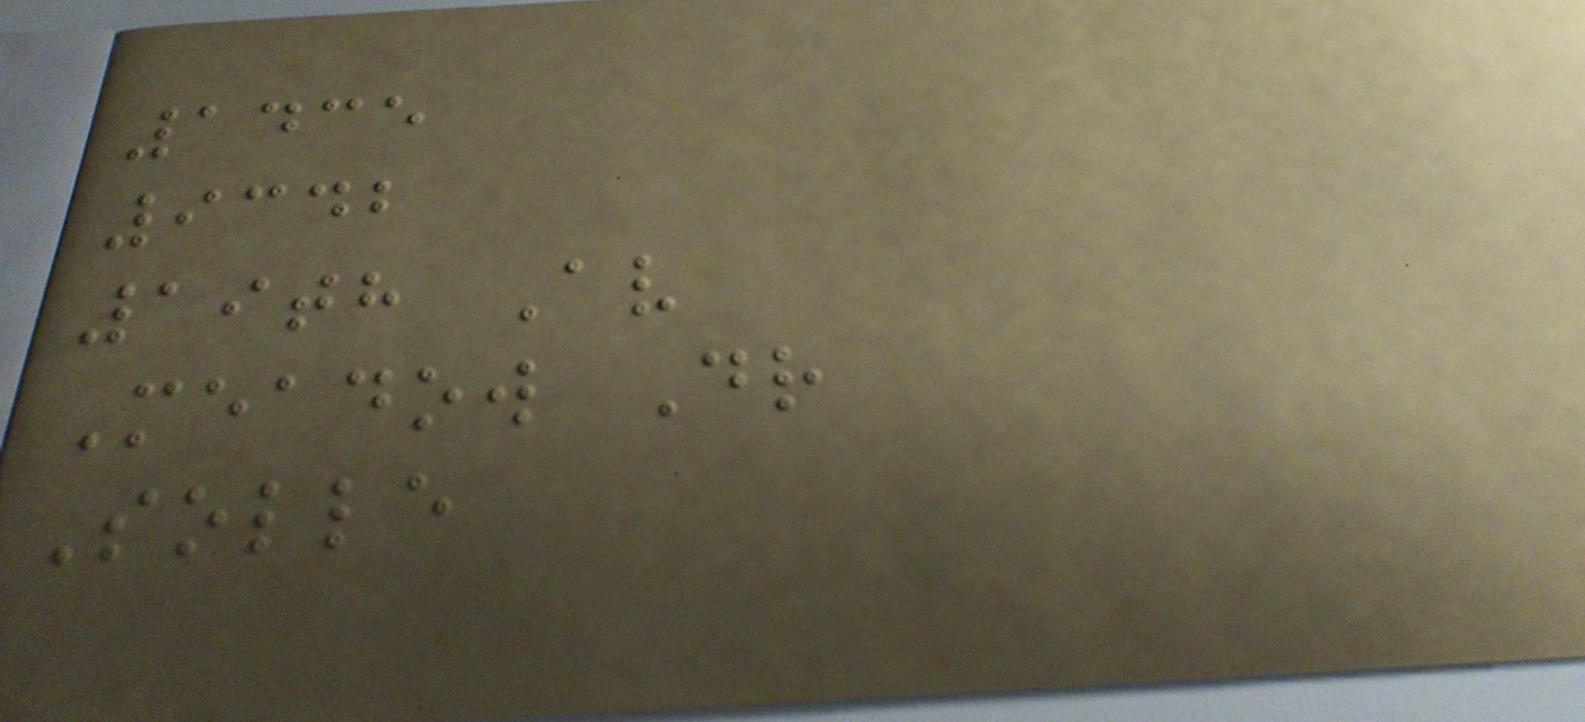1435
9342
19th Av
Meadow Dr
Solle
